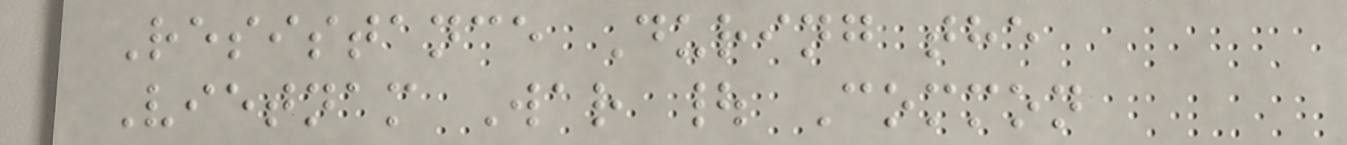Resistance During the
Vietnam War | Common
